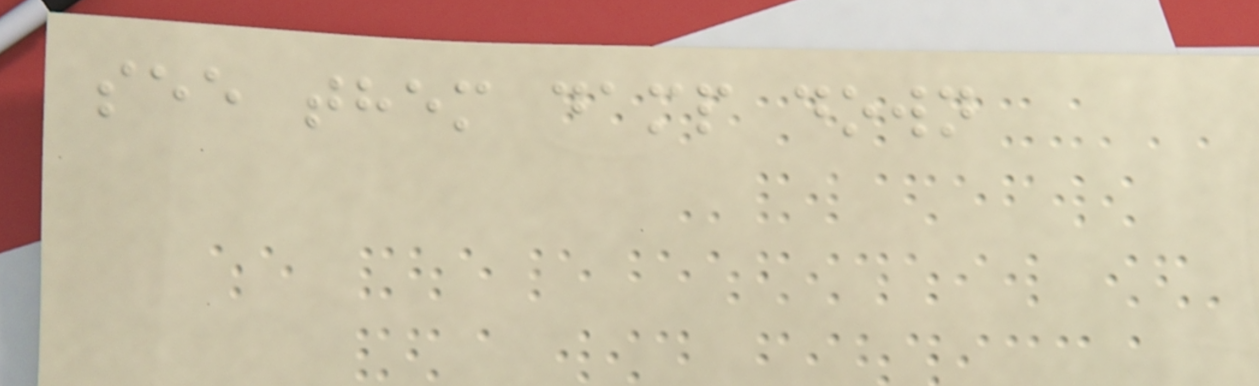see them damp down
